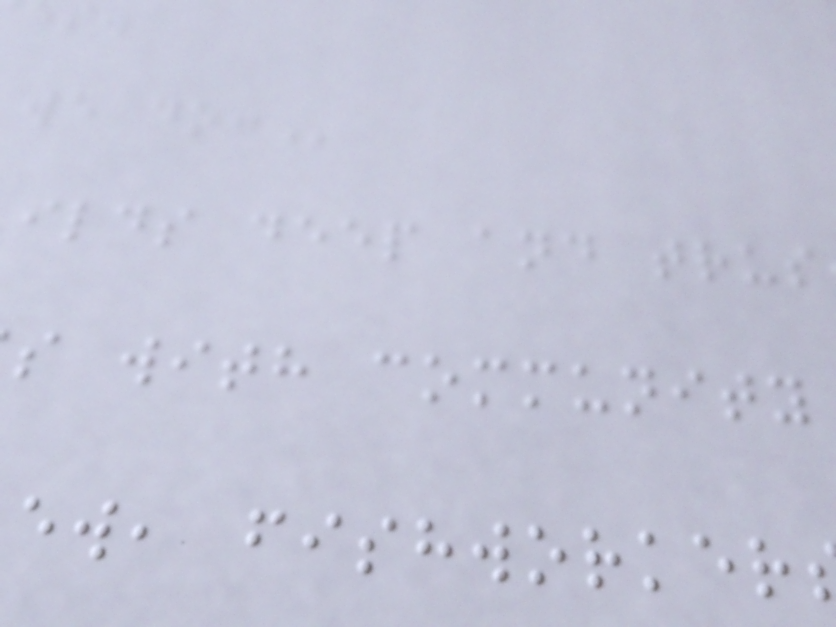ilds deep and trus
s with community
ew, fishworker
